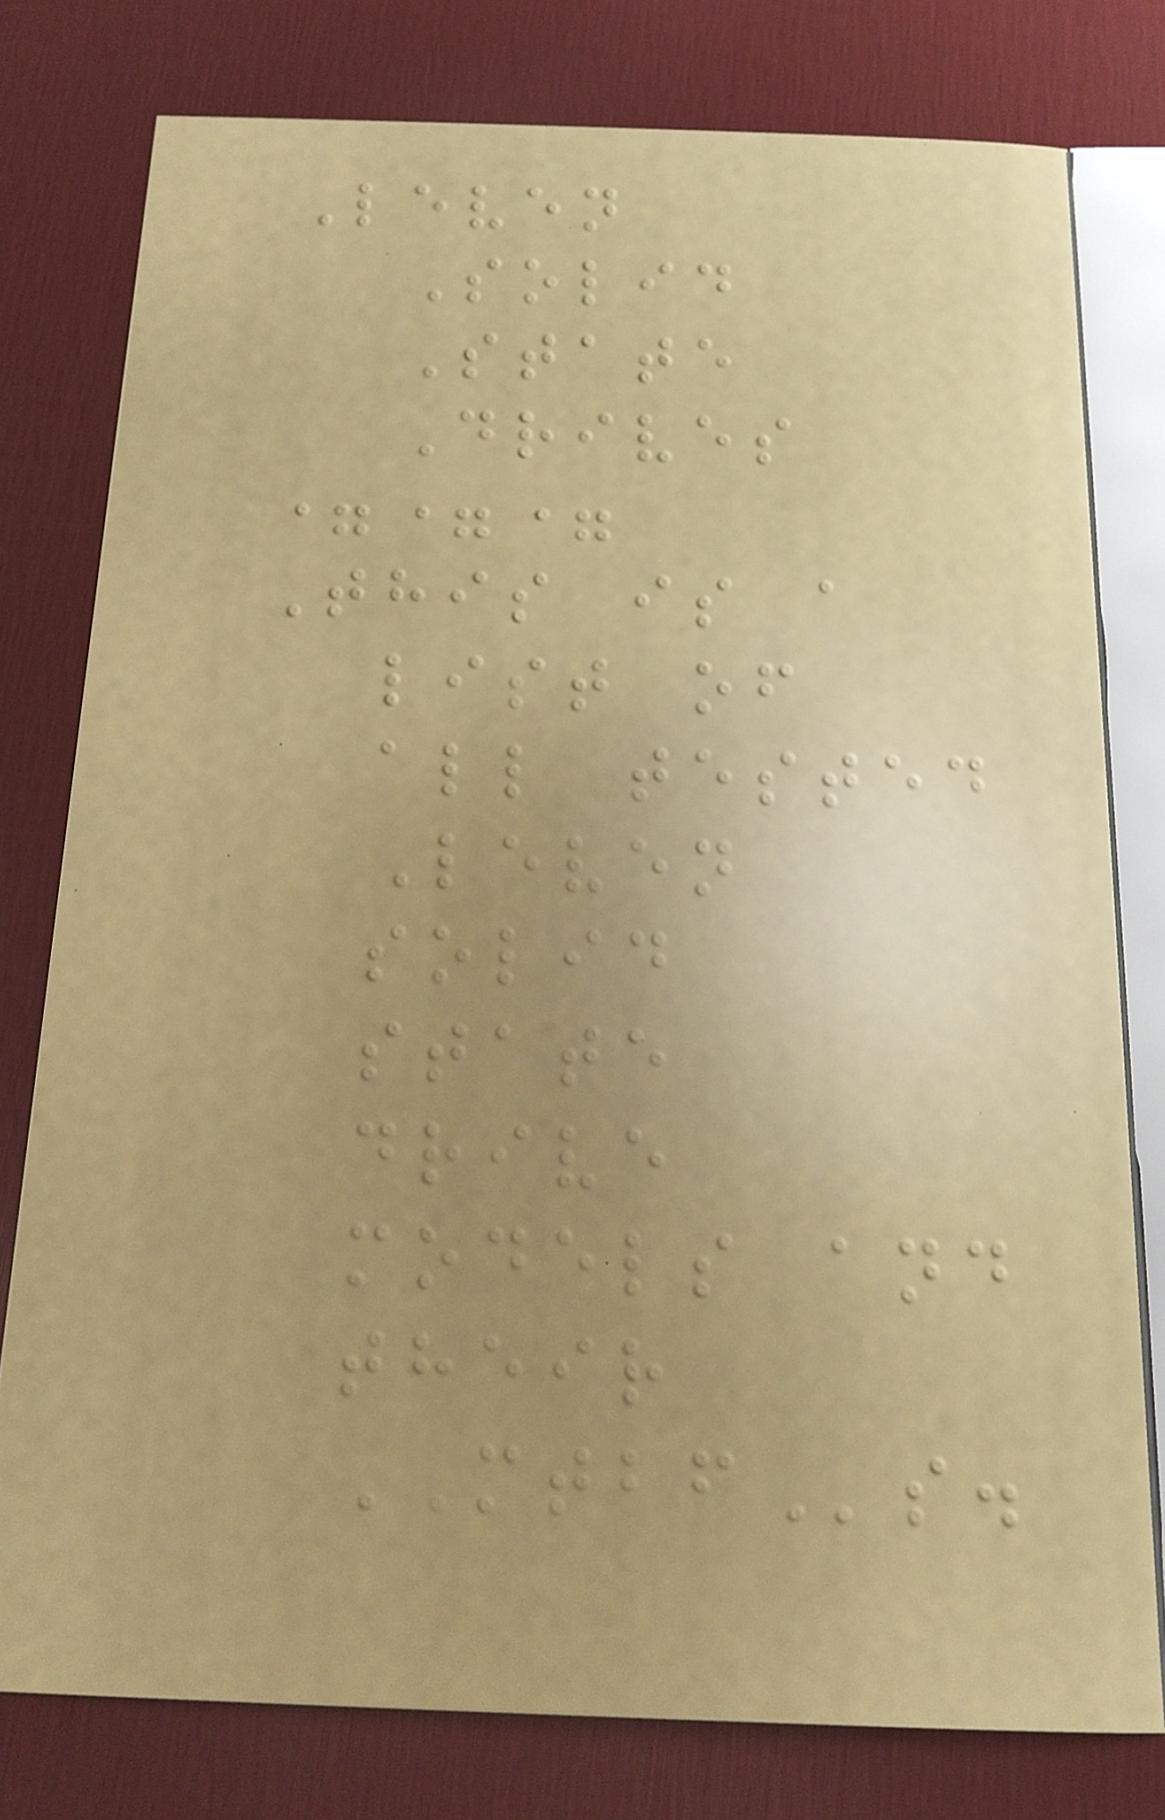Leven
Solid
State
Drives
===
This is a
list of
all tested
Leven
solid
state
drive
models and
their
MTBFs.
